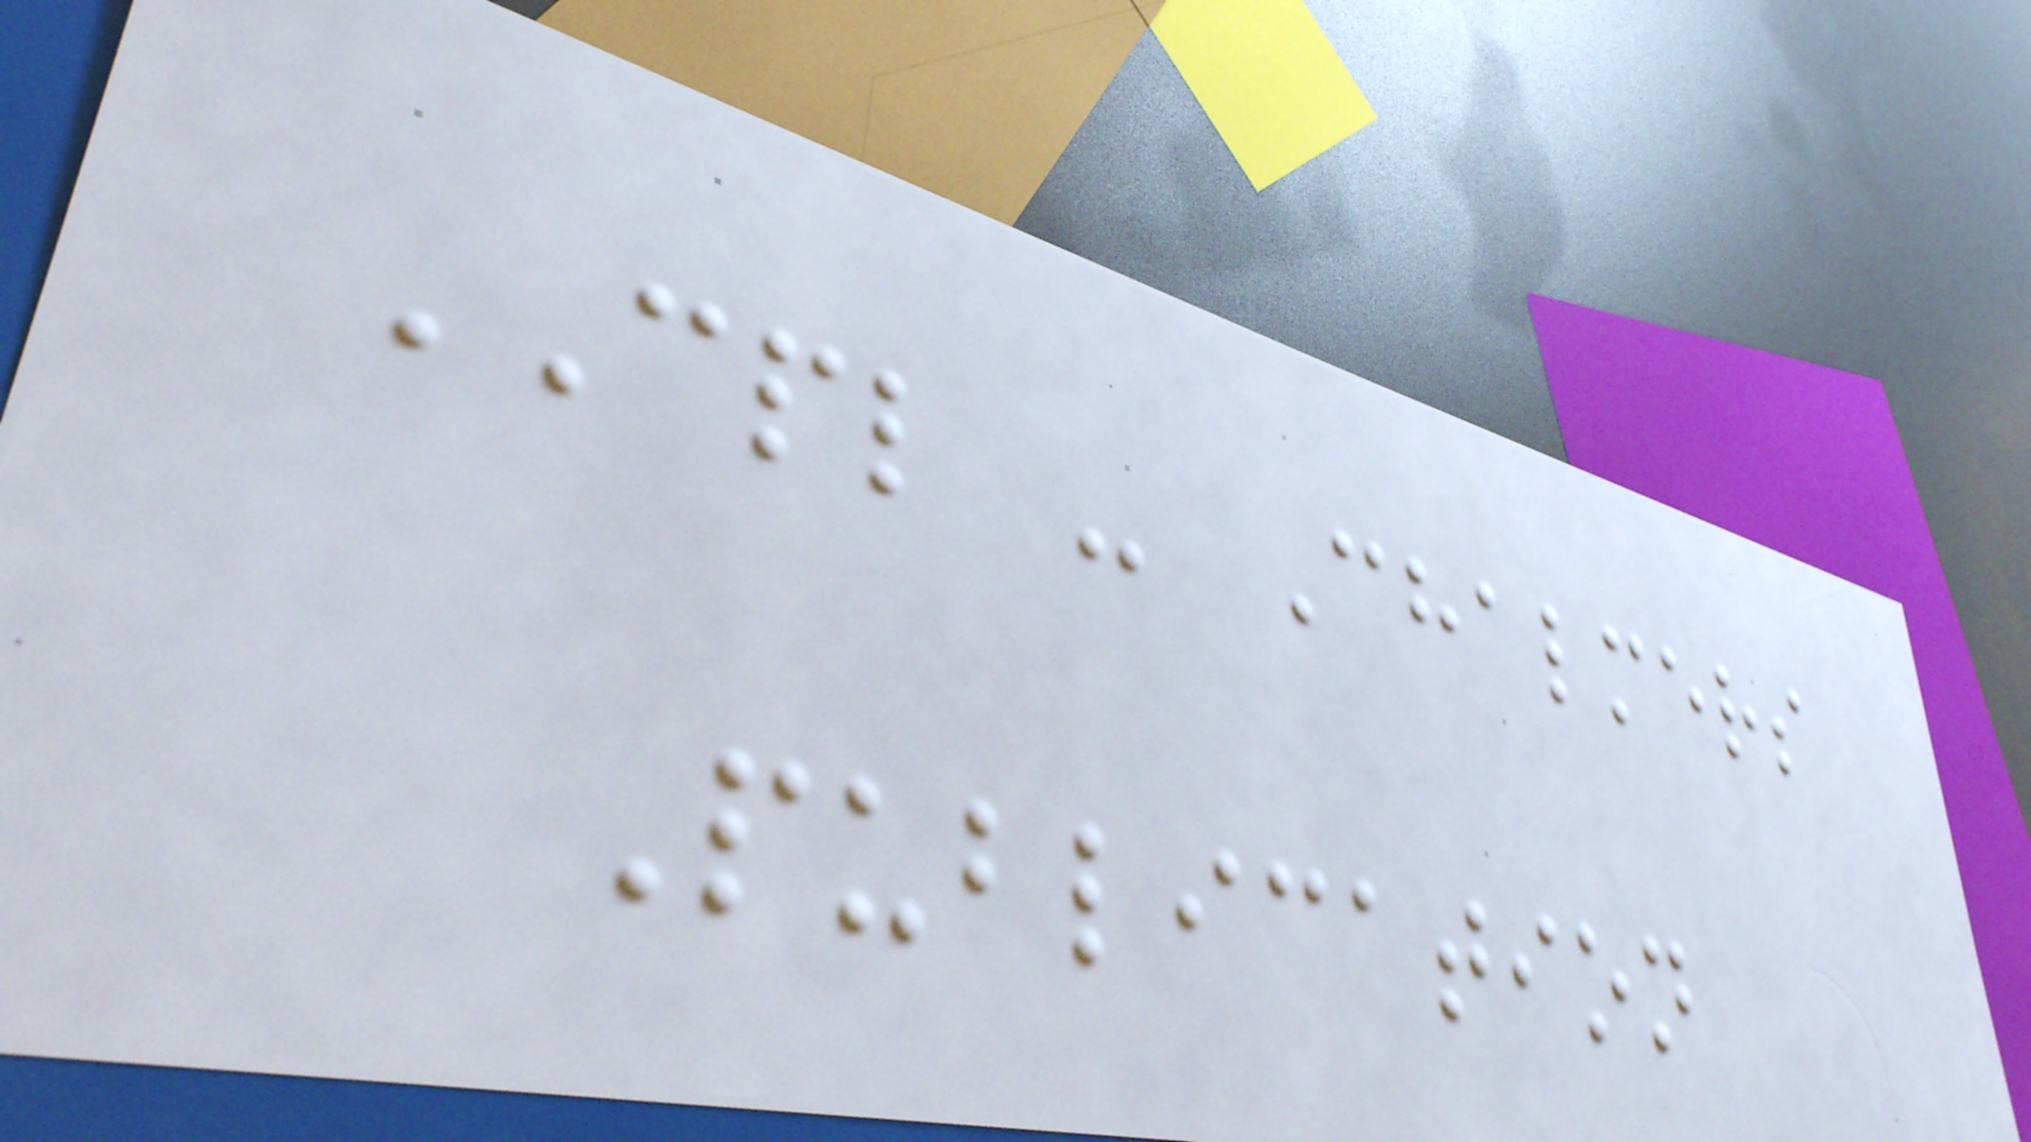CPL - Chalmers
Publication
